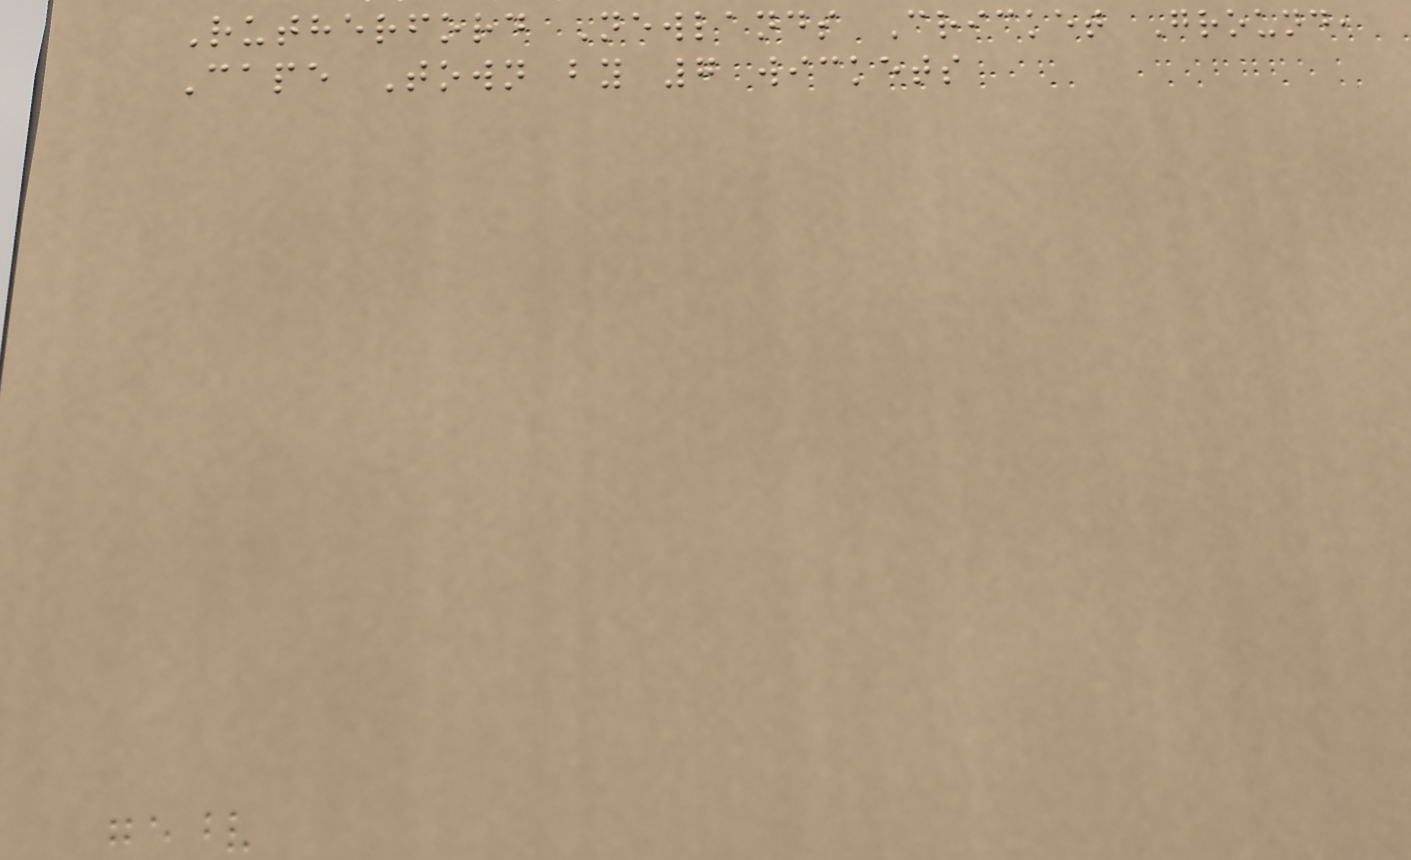Rutherford Newlands Cricket Ground,
Cape Town by 7 wickets
